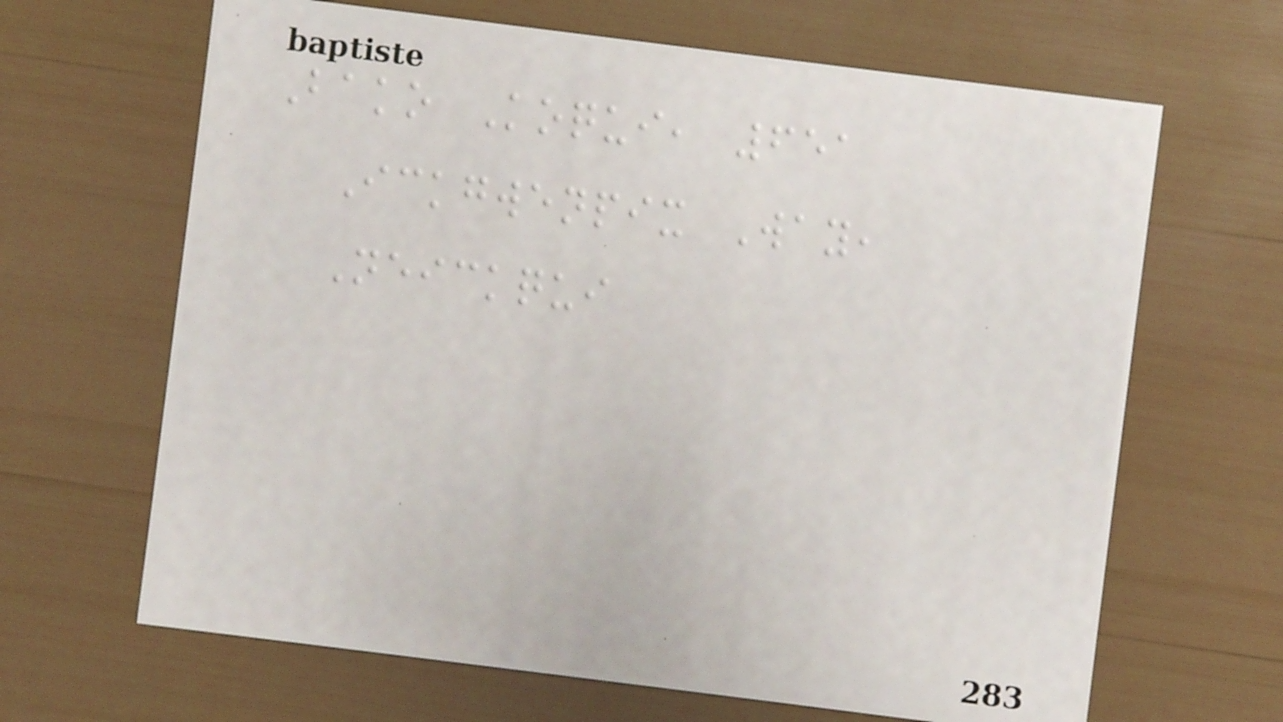Bako Koqui, 651
Ickgwenpix Way,
Neickqui
